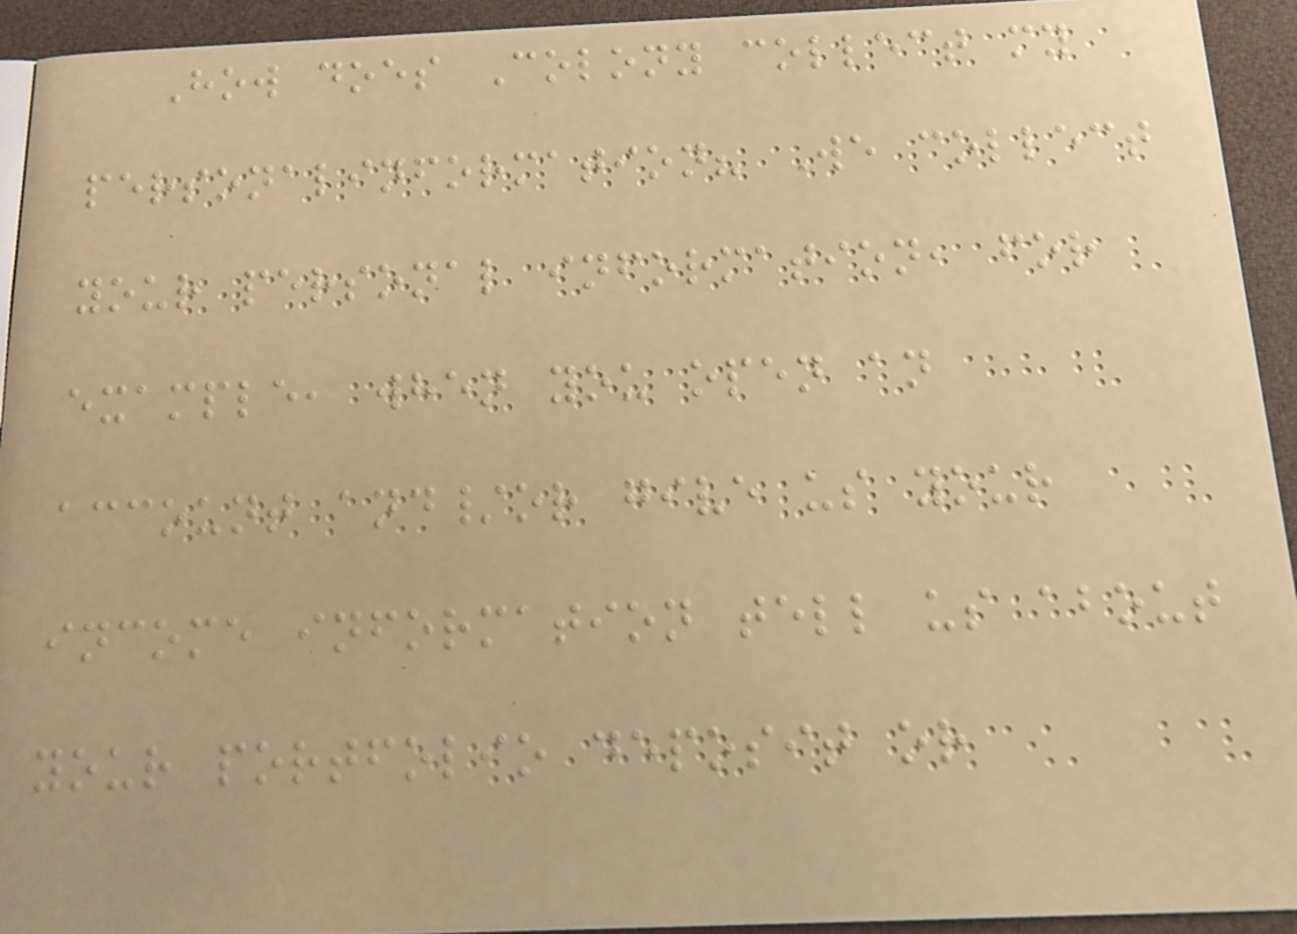How does Colony collect my
personalinformation? We collect
your personal information, for
example, when you open an
account and/or give us your
income information tell us about
your portfolio deposit or
